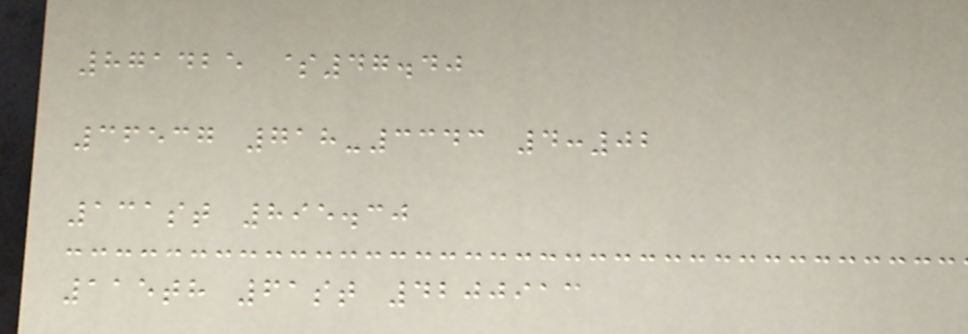871425 $47.40
36537 718-3343 4:02
131st 895.30
115th 61st 4200913
